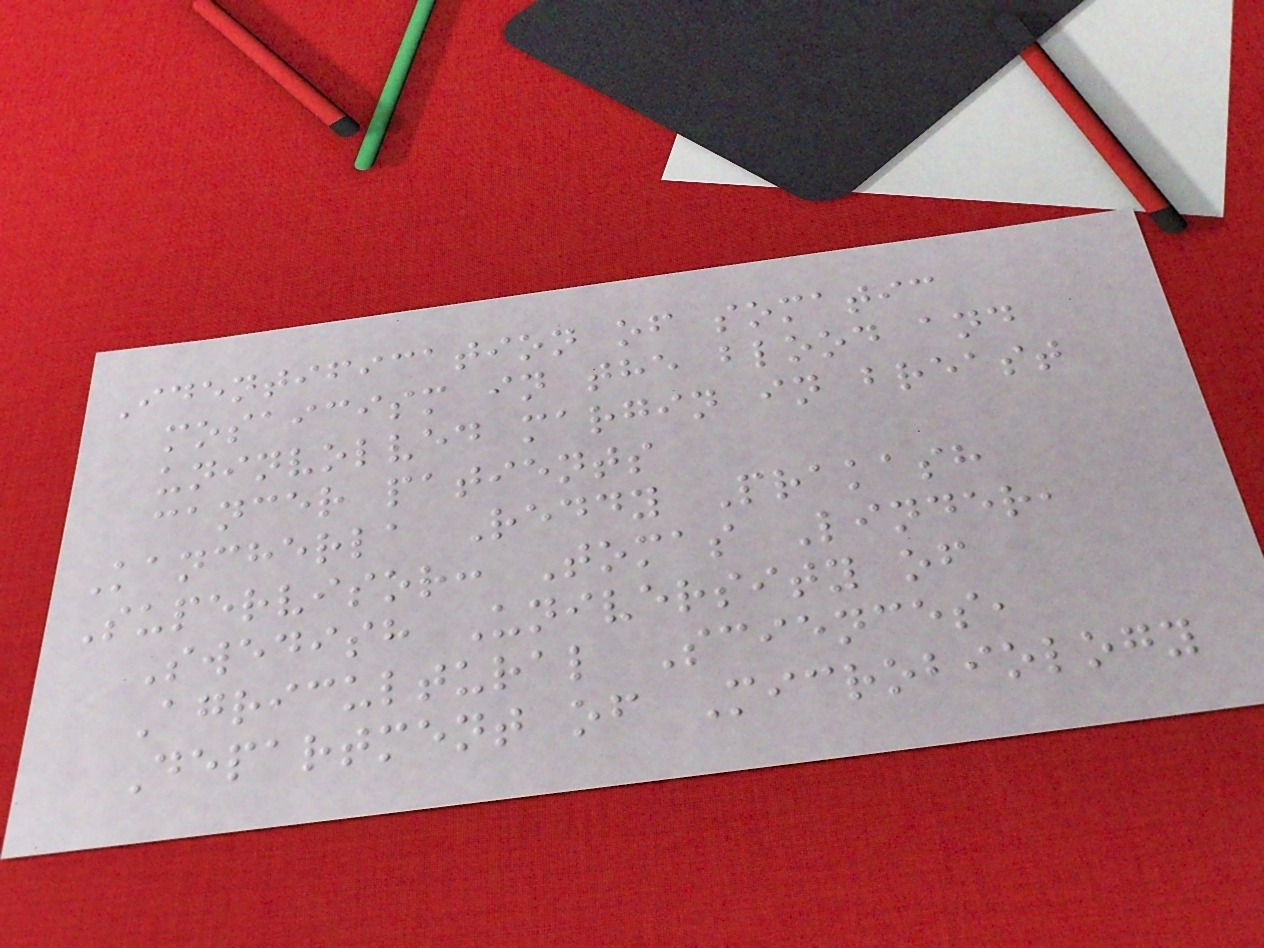Identification of somatic
mosaicism in the blood and
uninvolved margin in breast
cancer patients
Kancherla Reddy Prakash
Supervisor: Tomas Linder,
Swedish University of
Agricultural Sciences,
Department of Microbiology
